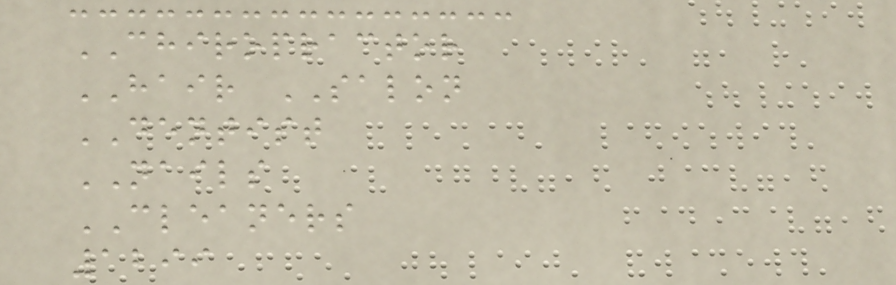CHIROPRACTOR
HAIR SALON
DENTIST
NAILS
CLEANERS
1299
